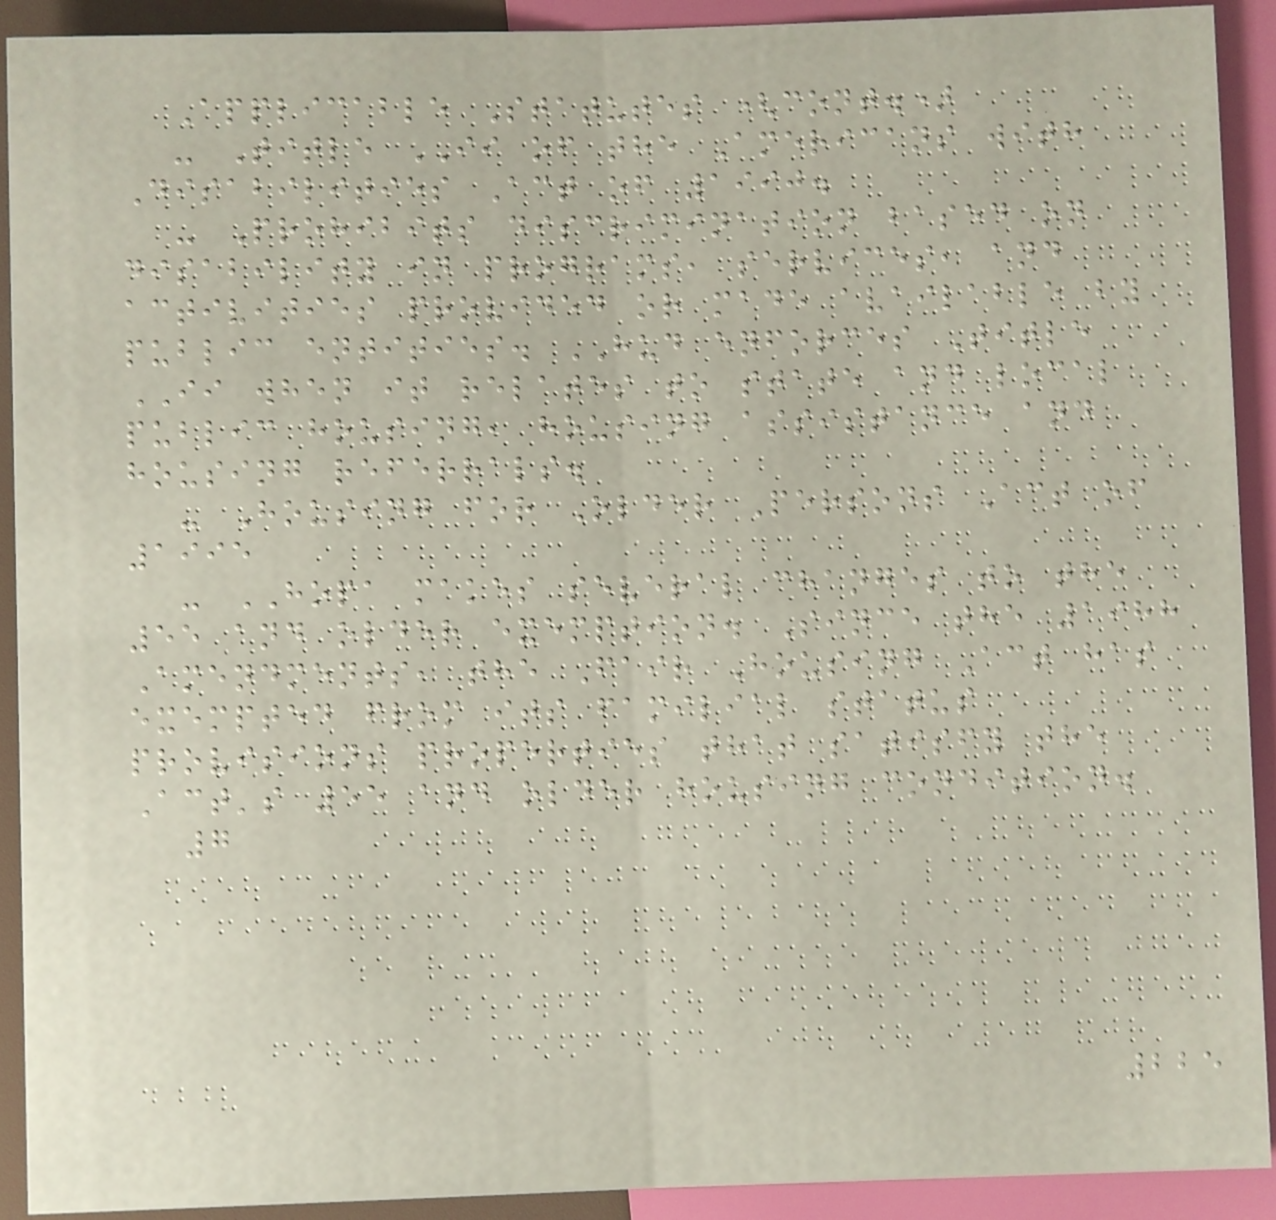Applicable Statutes (cont.)
- Title II of the Americans with
Disabilities Act of 1990.
- Prohibits discrimination based on
disability in programs, services, and
activities provided or made available by
public entities. HUD enforces Title
II when it relates to state and local
public housing, housing assistance and
housing referrals.
- Housing for Older Persons Act of
1995
- HOPA makes several changes to the
55 and older exemption. Since the 1988
Amendments, the Fair Housing Act has
exempted from its familial status
provisions properties that satisfy the
Act's 55 and older housing condition.
7
225
